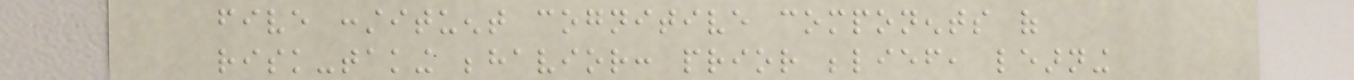five constituent cognitive components of
risk-taking behavior: prior belief, learning
